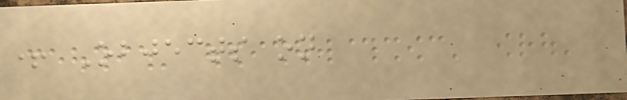+ Objects on
